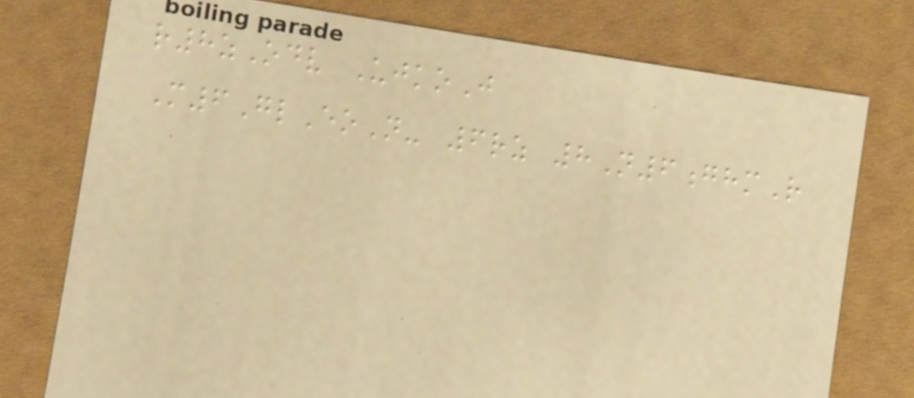r8zOdv UjkoJ
M6GlEoN- 6rz 8N6ghmR
